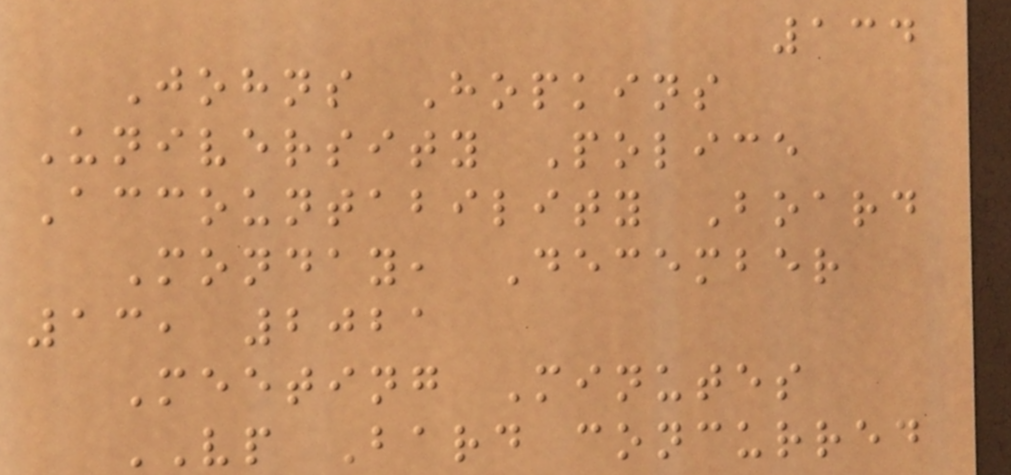134
Johns Hopkins
University Police
Accountability Board
Monday, December
13, 2021
Meeting Minutes
VP Bard concurred
